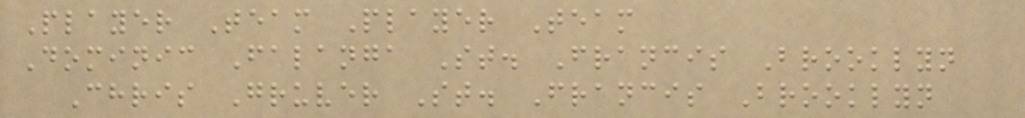Player Team Player Team
Dominic Falanga St. Francis Brooklyn
Chris Gruver St. Francis Brooklyn
